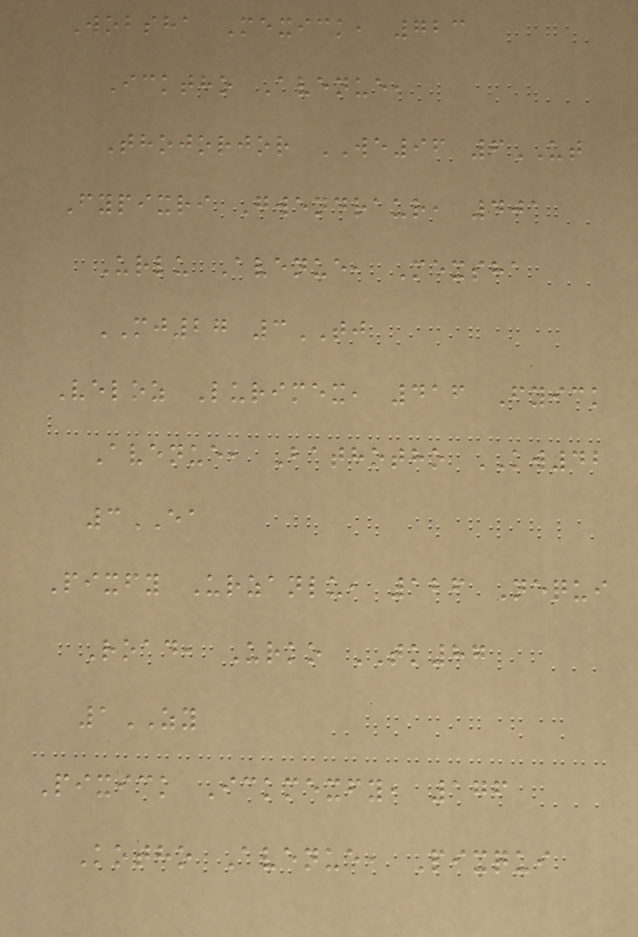Wobsha Mexick, 723
Icktho Avenue,
Thojorjor WE96 6UT
Fypixri Gwendraur, 401
Urlu Avenue, Mexsha
MJ27 3TJ
Veloz Lurimex, 416 Fyick
Avenue, Bathotho KW42
3EA
Pixfy Urzanlu, 126 Nequi
Road, Urko TK87
1ZY
Pixick Ickmexfy, 176
Kotho Avenue, Pixqui
